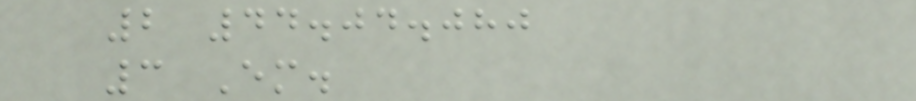2 44.04.080
3 Em.
